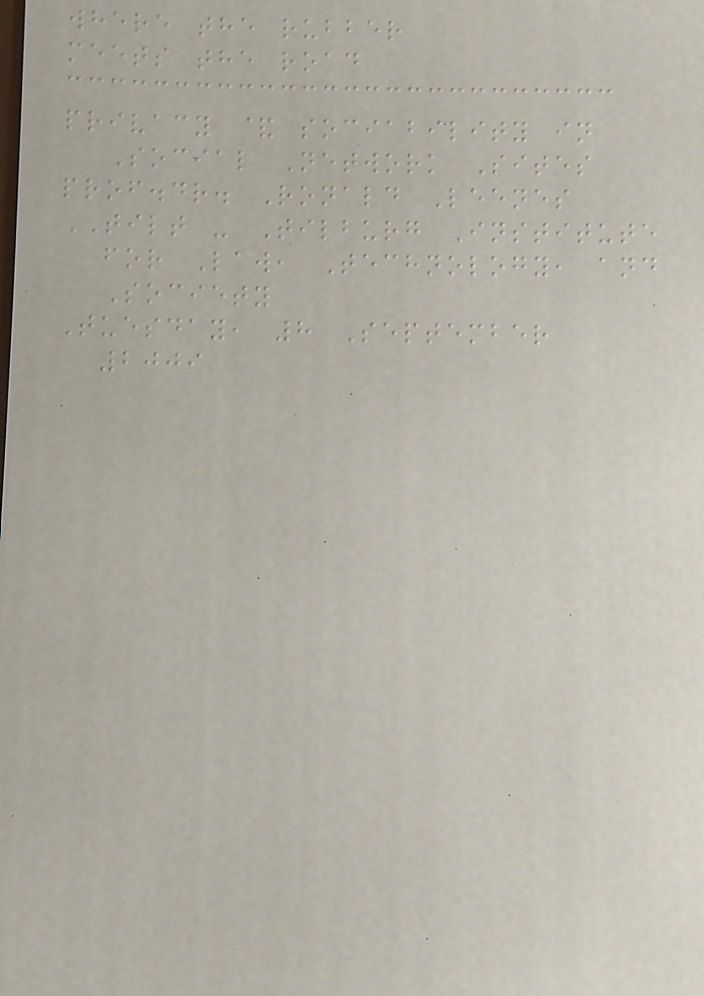where the rubber
meets the road
privacy & sociability in
Social Network Sites
prof.dr. Ronald Leenes
TILT - Tilburg Institute
for Law, Technology, and
Society
Tuesday, 8 September
2009
